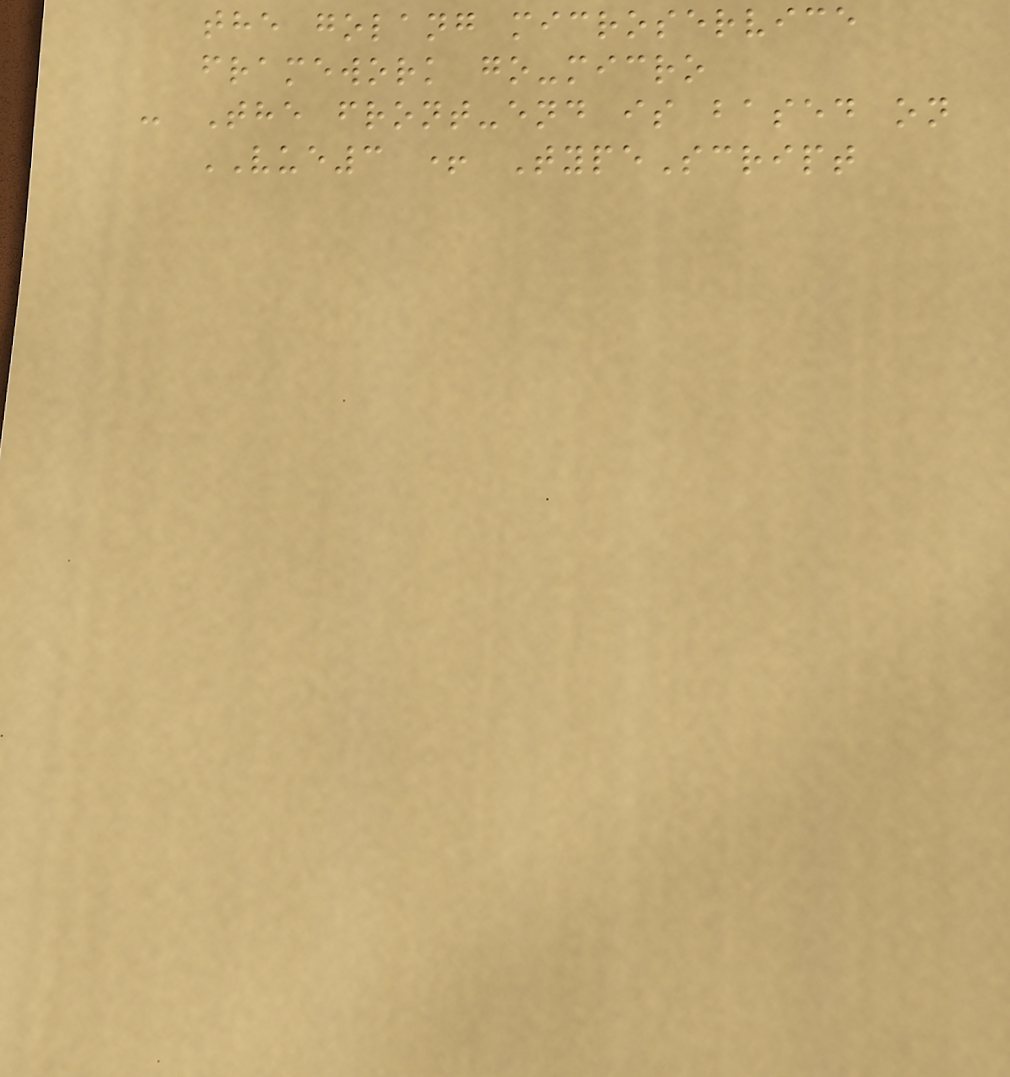the golang microservice
framework go-micro
- The front-end is based on
VUE3 + TypeScript
